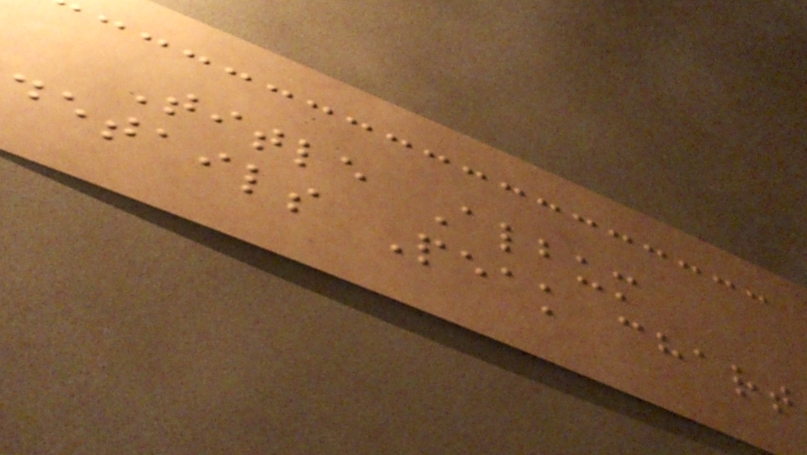Title Album
details Peak chart
